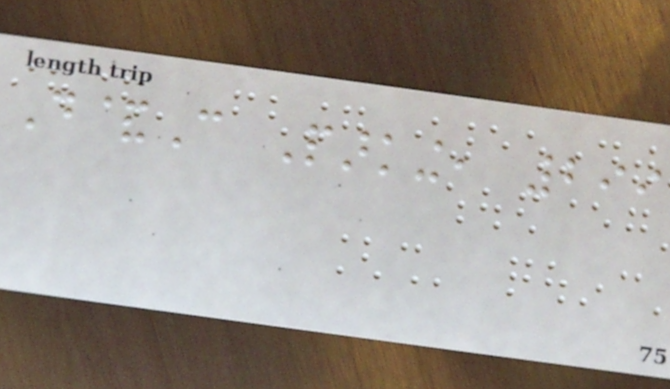D&C Parking, 299
